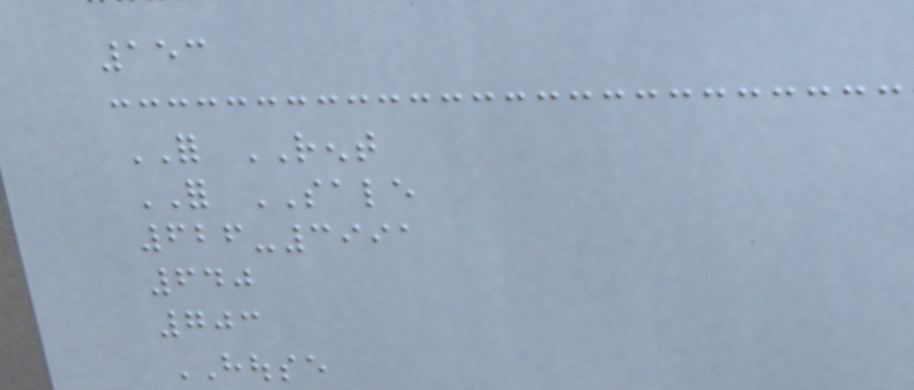153
FOR RENT
FOR SALE
626-3991
640
703
HOUSE
